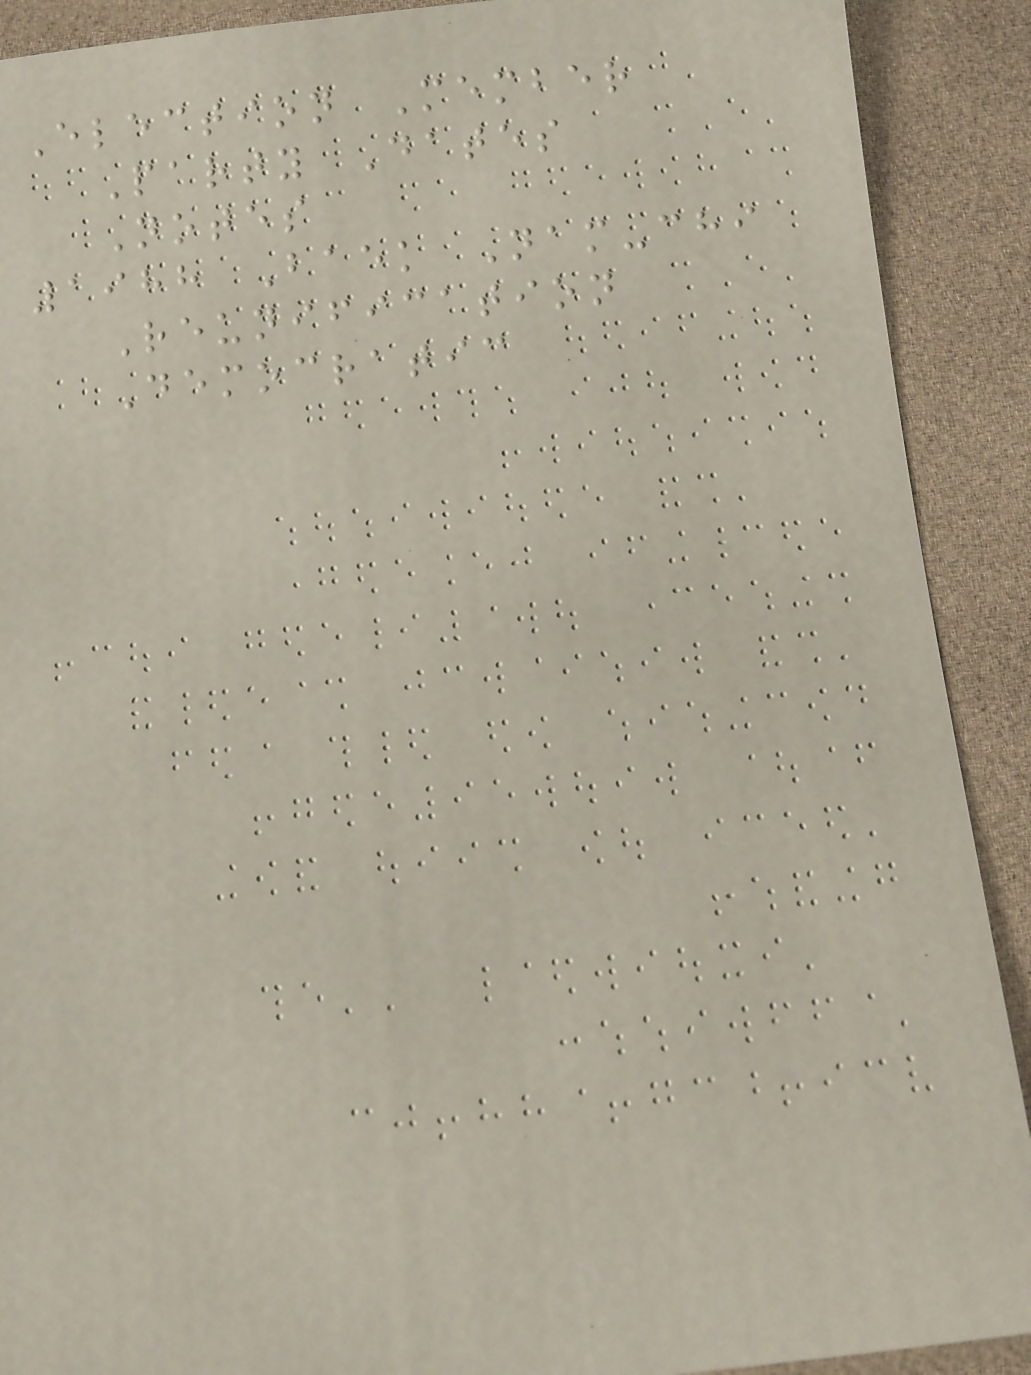Election Member
Party Dates
Notes
1988 Baek Nam-chi
Reunification
Democratic
